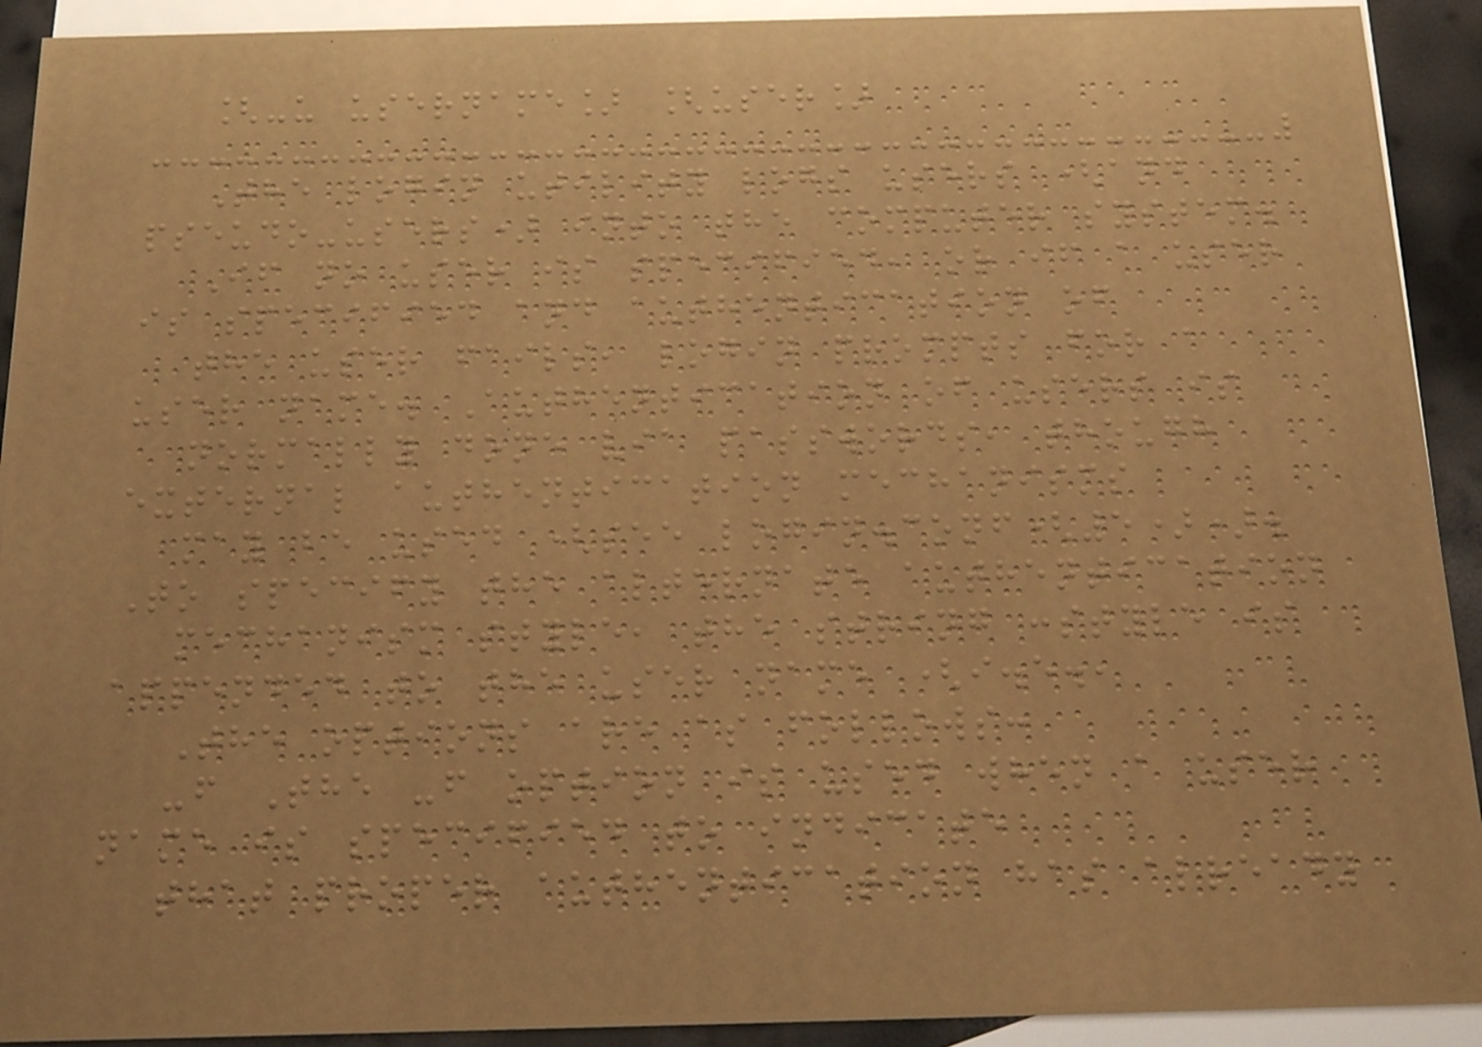[-u username] [user]
The login utility logs users (and
pseudo-users) into the computer system.
If no user is specified, or if a user
is specified and authentication of
the user fails, login prompts for a
user name. Authentication of users is
normally done via passwords, though
external authentication mechanisms
may be used (see login.conf(5)).
To specify the alternate authentication
mechanism style, the string :style is
appended to the user name (i.e.,
The options are as follows:
-f The -f option is used when a user
name is specified to indicate
that proper authentication has already
